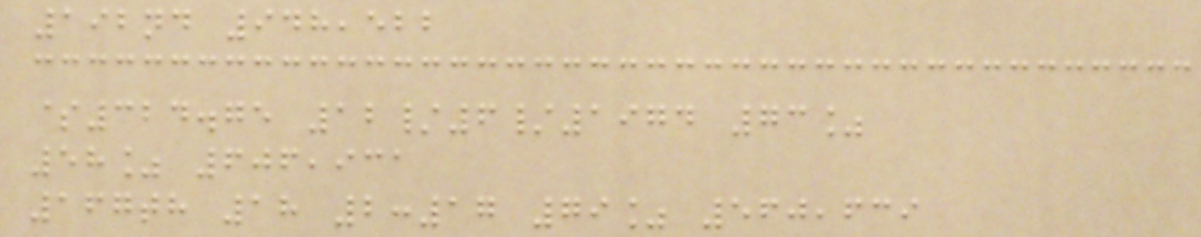192nd 948,522
$324.75 12/6/1974 73%
58% 606,931
167th 18 2:17 79% 560,639
